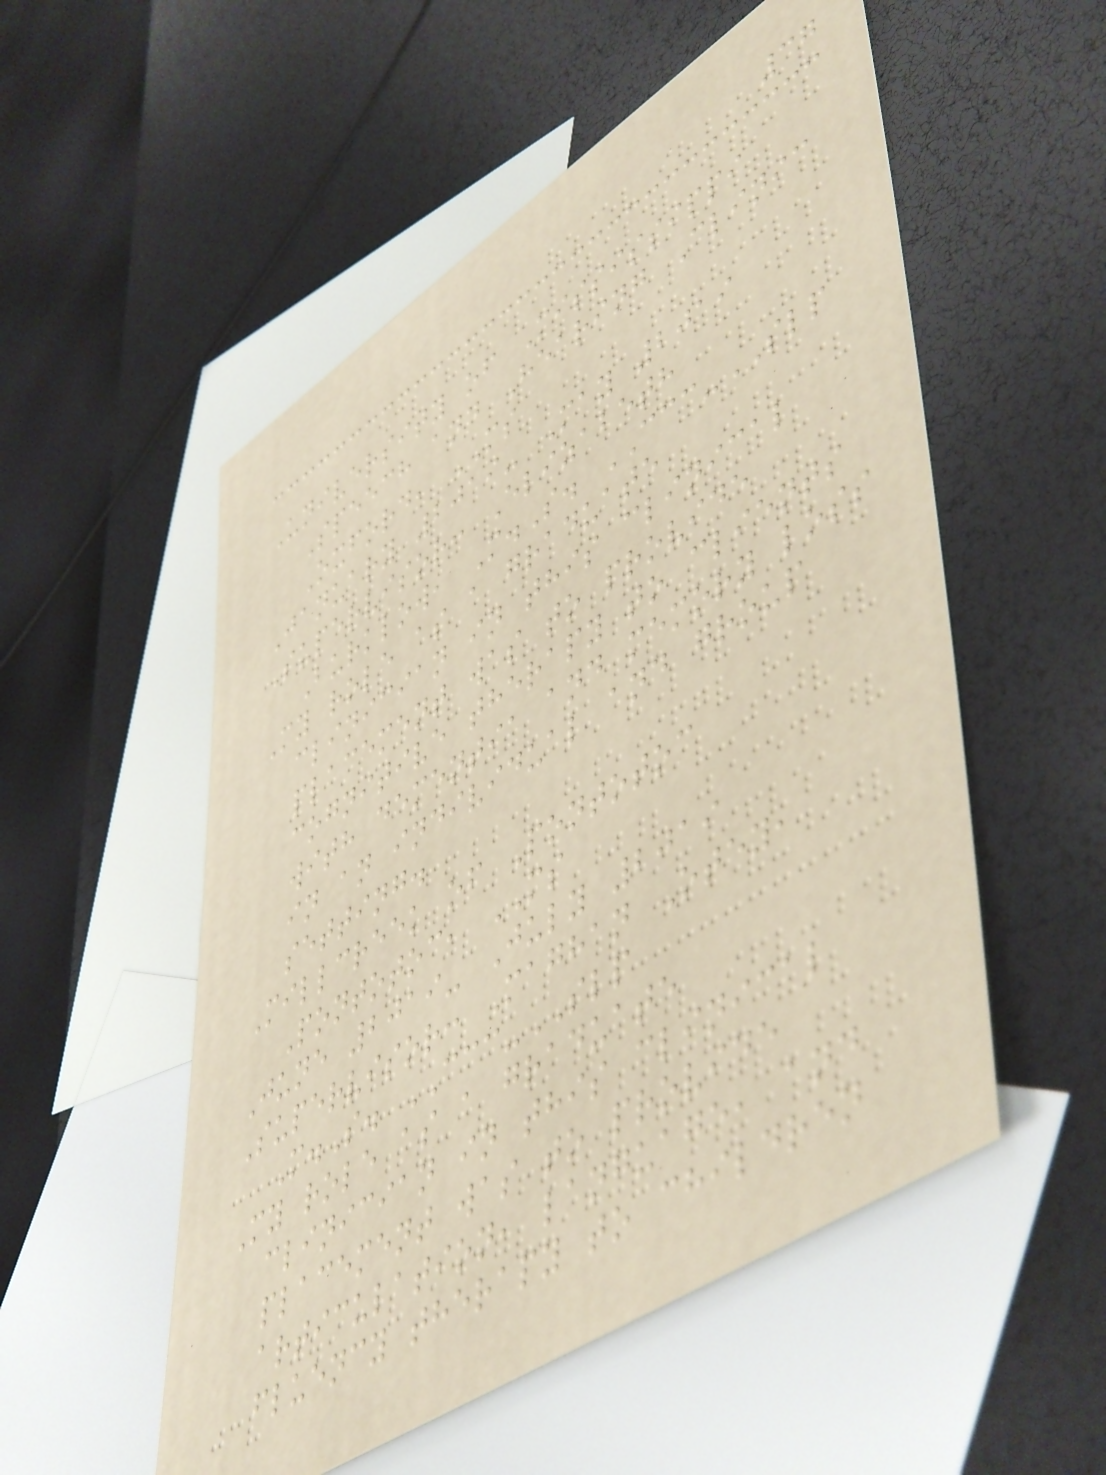37
University of Mississippi
Speech and Hearing Clinic
Oxford, MS
January 2019- May 2019
Supervisor: Elizabeth
Burklow, M.S. CCC-SLP
My role as a graduate
clinician in this clinical
placement was to provide
cognitive therapy to clients
with dementia and memory loss
in an individual and group
setting.
Millcreek of Pontotoc
Pontotoc, MS
June 2019- July 2019
Supervisor: Maghan Otey,
M.S. CCC-SLP
My role as a graduate
clinician in this clinical
placement was to provide
articulation, language, and
fluency therapy to children
